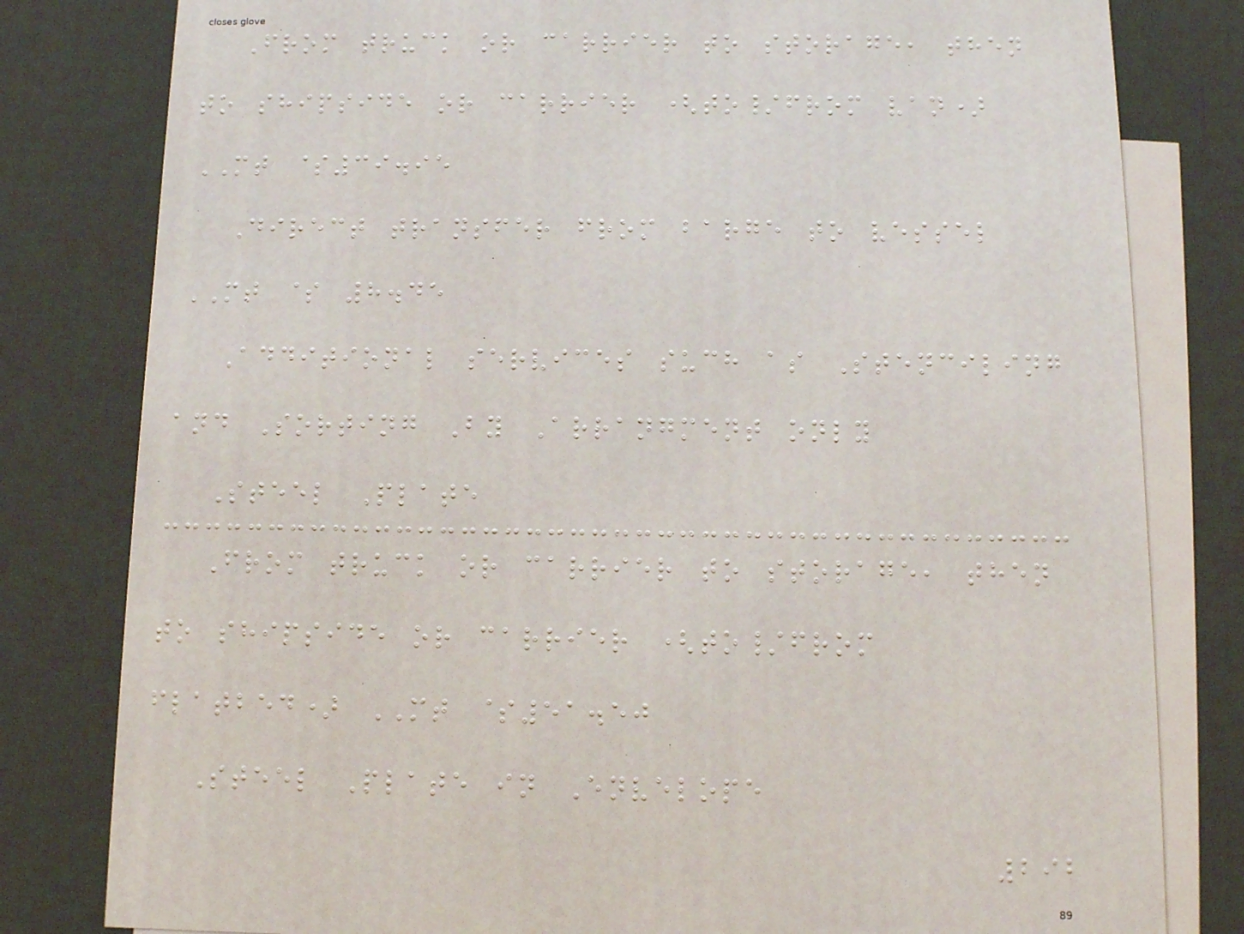From truck or carrier to storage, then
to shipside or carrier (to/from van)
MT $39.95
Direct transfer from barge to vessel
MT $ 8.45
Additional services such as Stenciling
and Sorting By Arrangment only
Steel Plate
From truck or carrier to storage, then
to shipside or carrier (to/from
flatbed) MT $51.50
Steel Plate in Envelope
292
